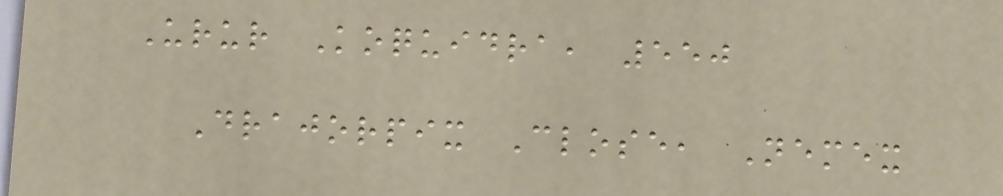Urur Koquidra, 550
Drajorpix Close, Nemex
